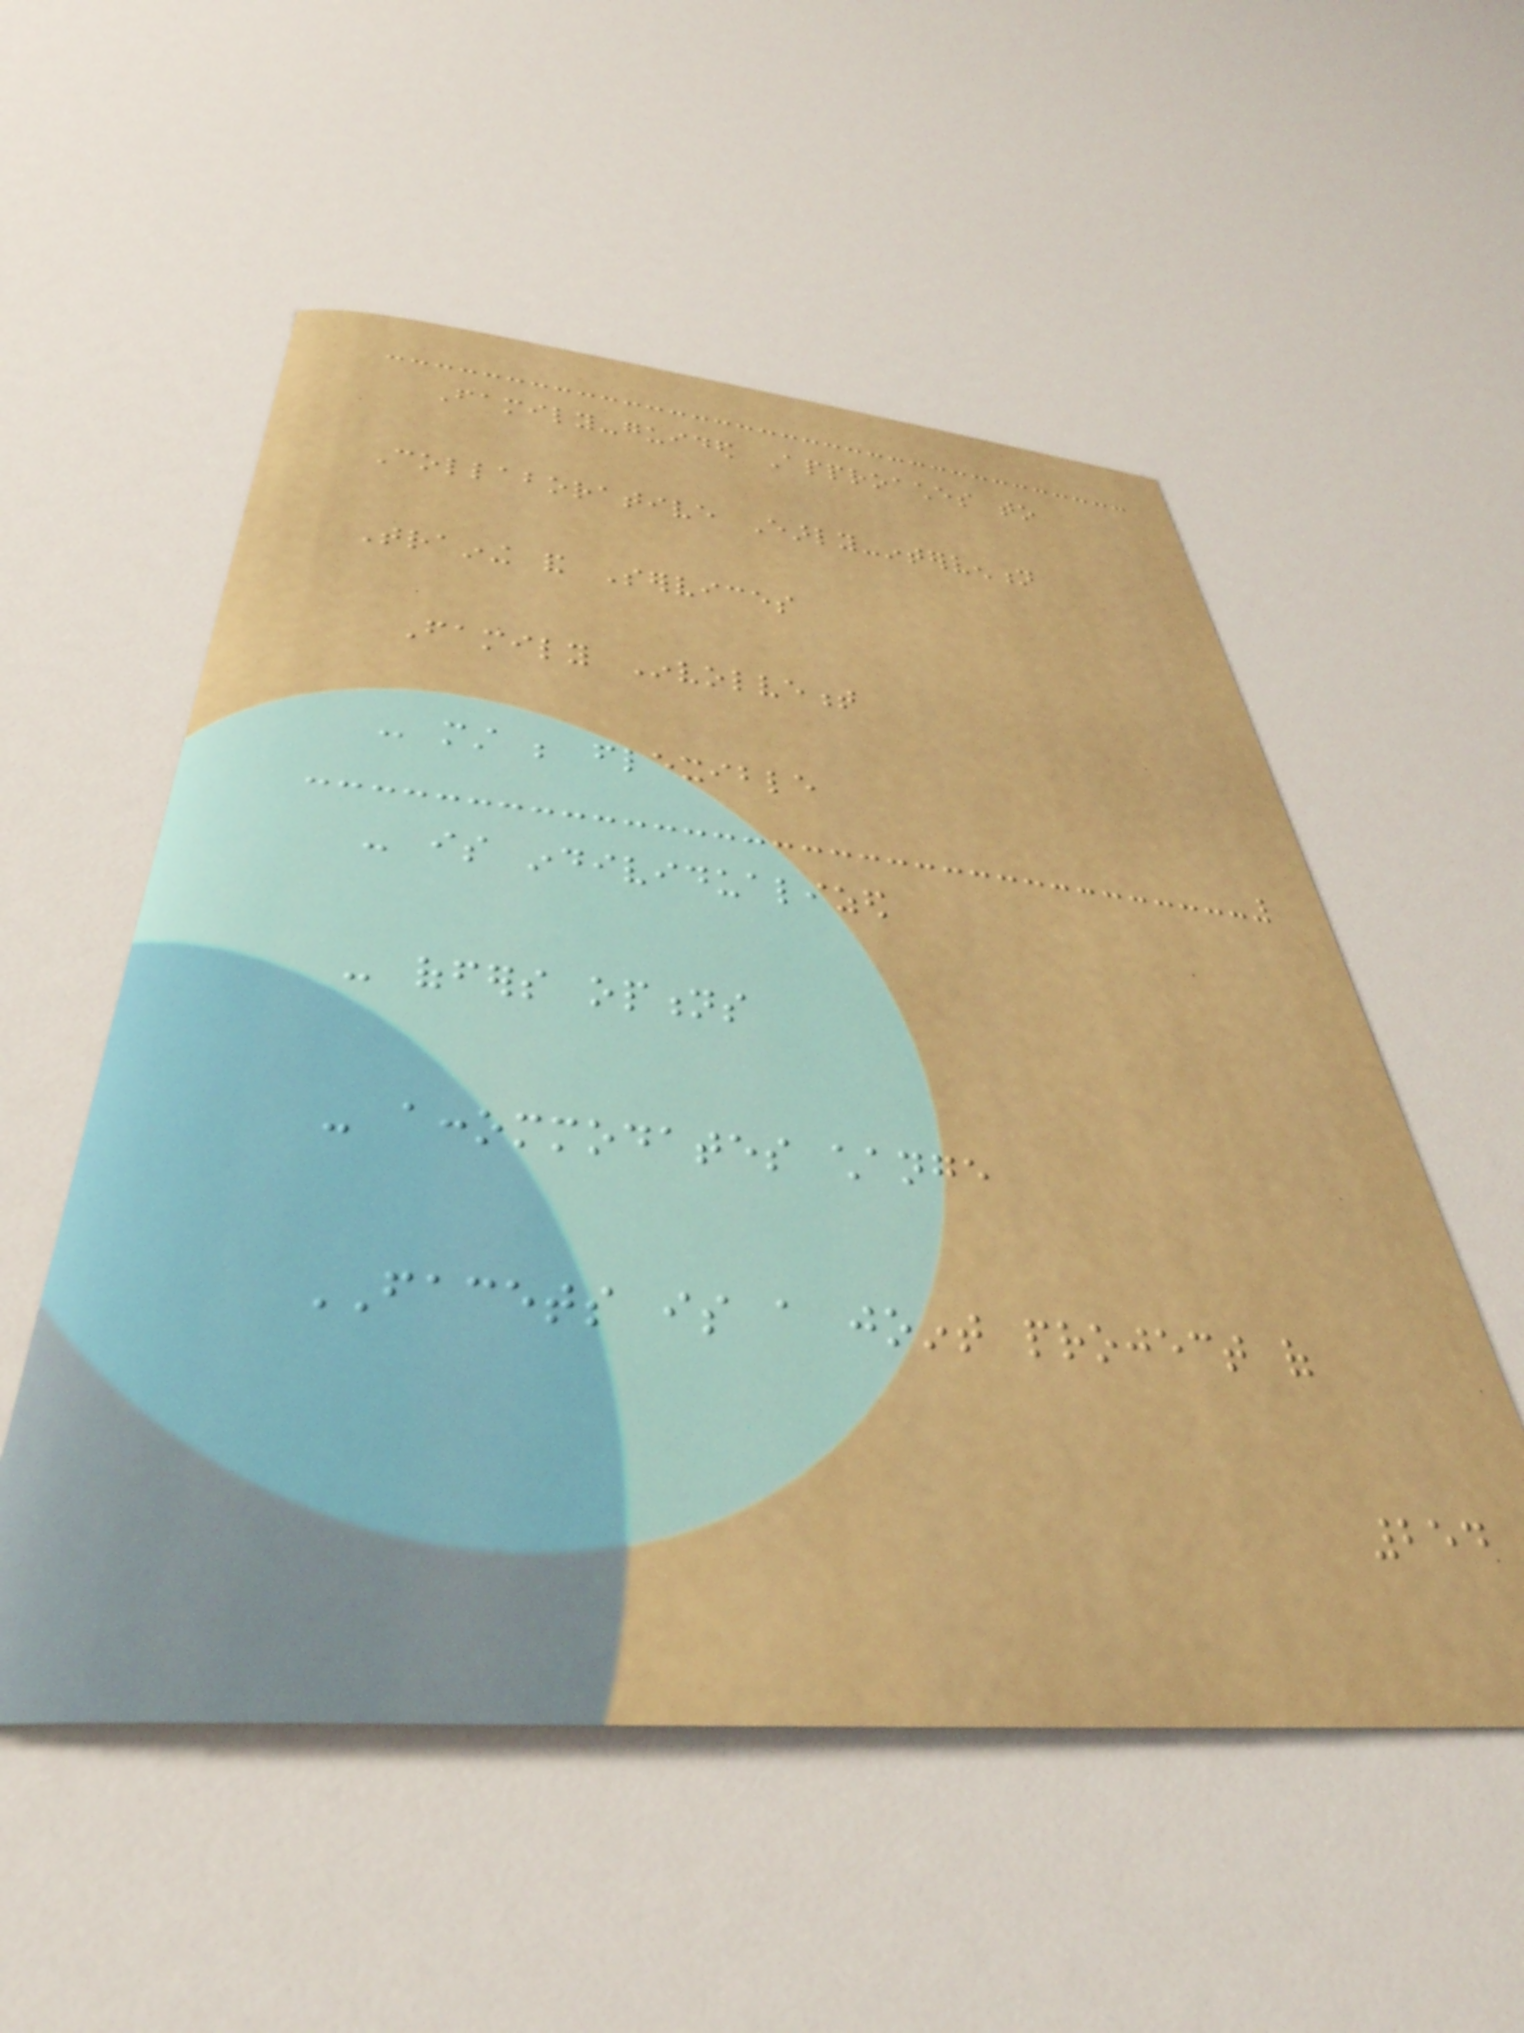Family-guided Approaches to
Collaborative Early-intervention
Training and Services
Family Involvement
- must be flexible
- is individualized
- offers options
- accommodates change
FACETS is a joint project of
254
